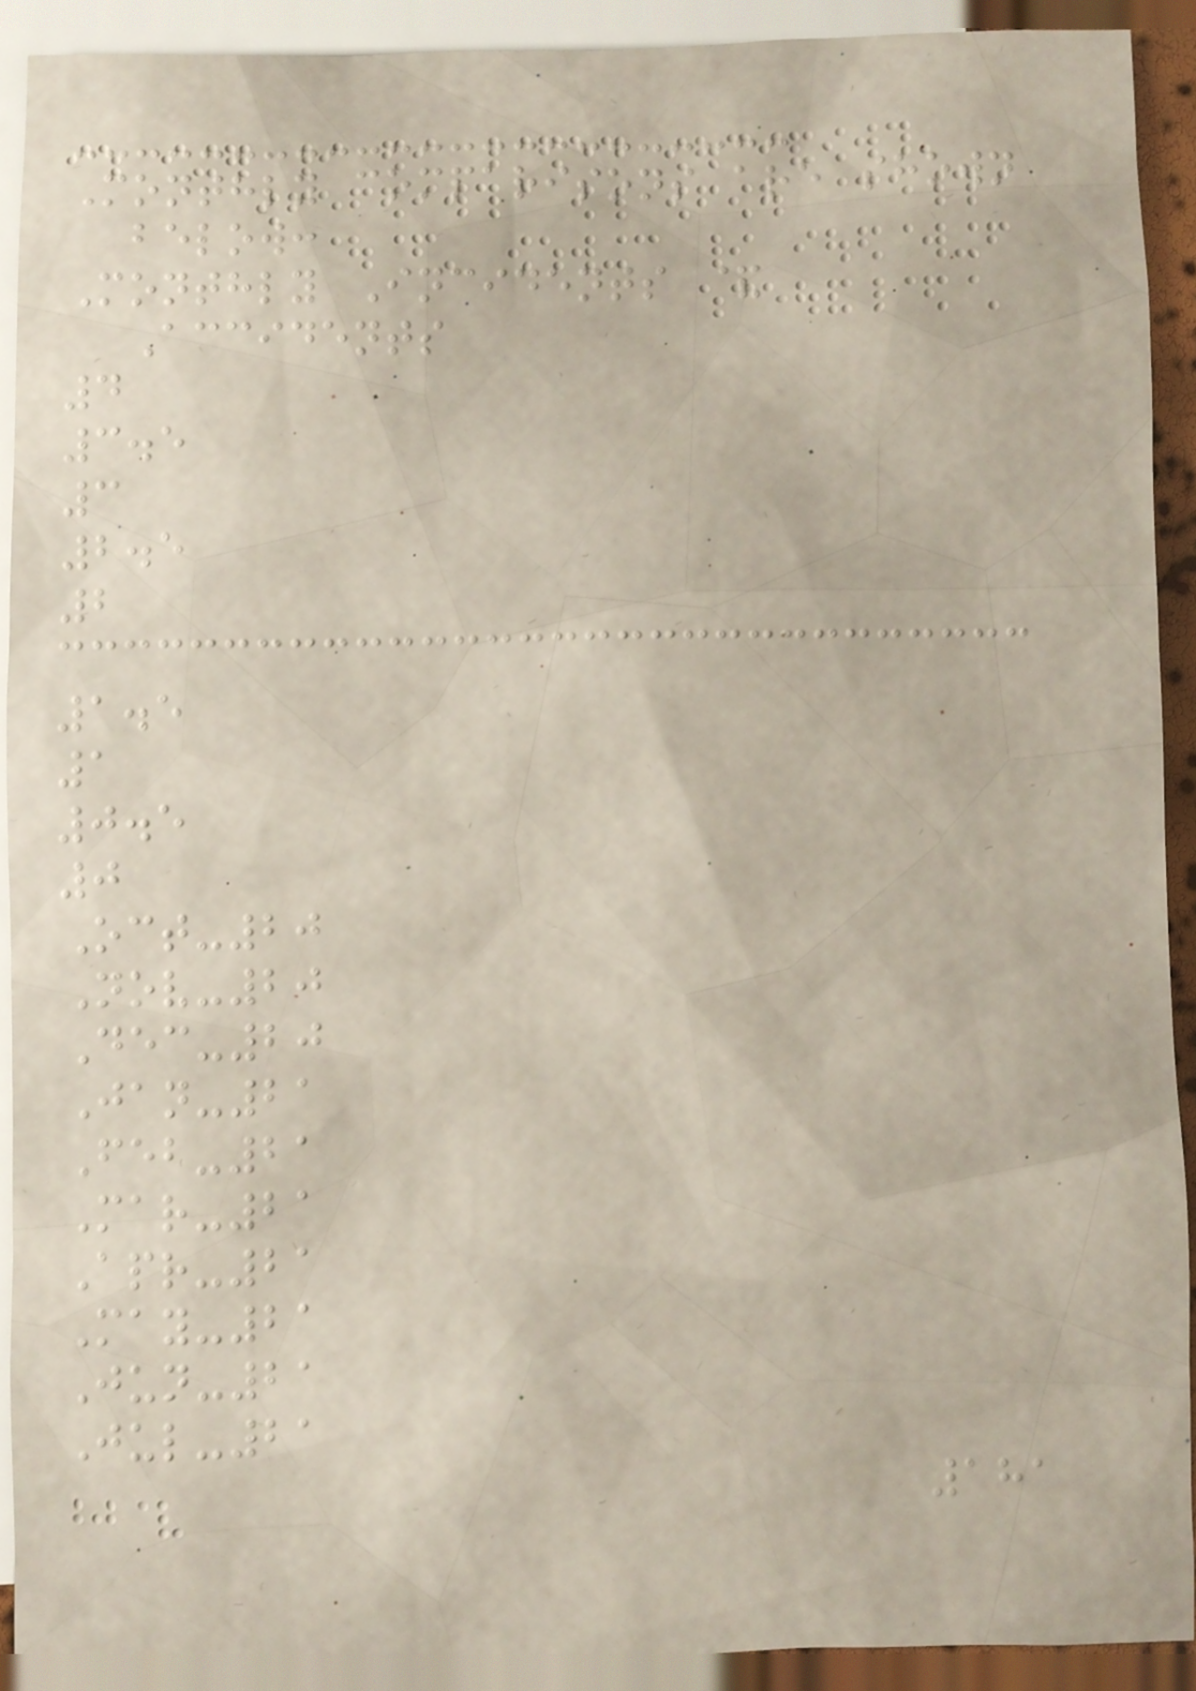Monthly comparisons are shown
below:
Monthly Incidents &
Accidents
4
3.5
3
2.5
2
1.5
1
0.5
0
Oct-20
Nov-20
Dec-20
Jan-21
Feb-21
Mar-21
Apr-21
May-21
Jun-21
Jul-21
181
